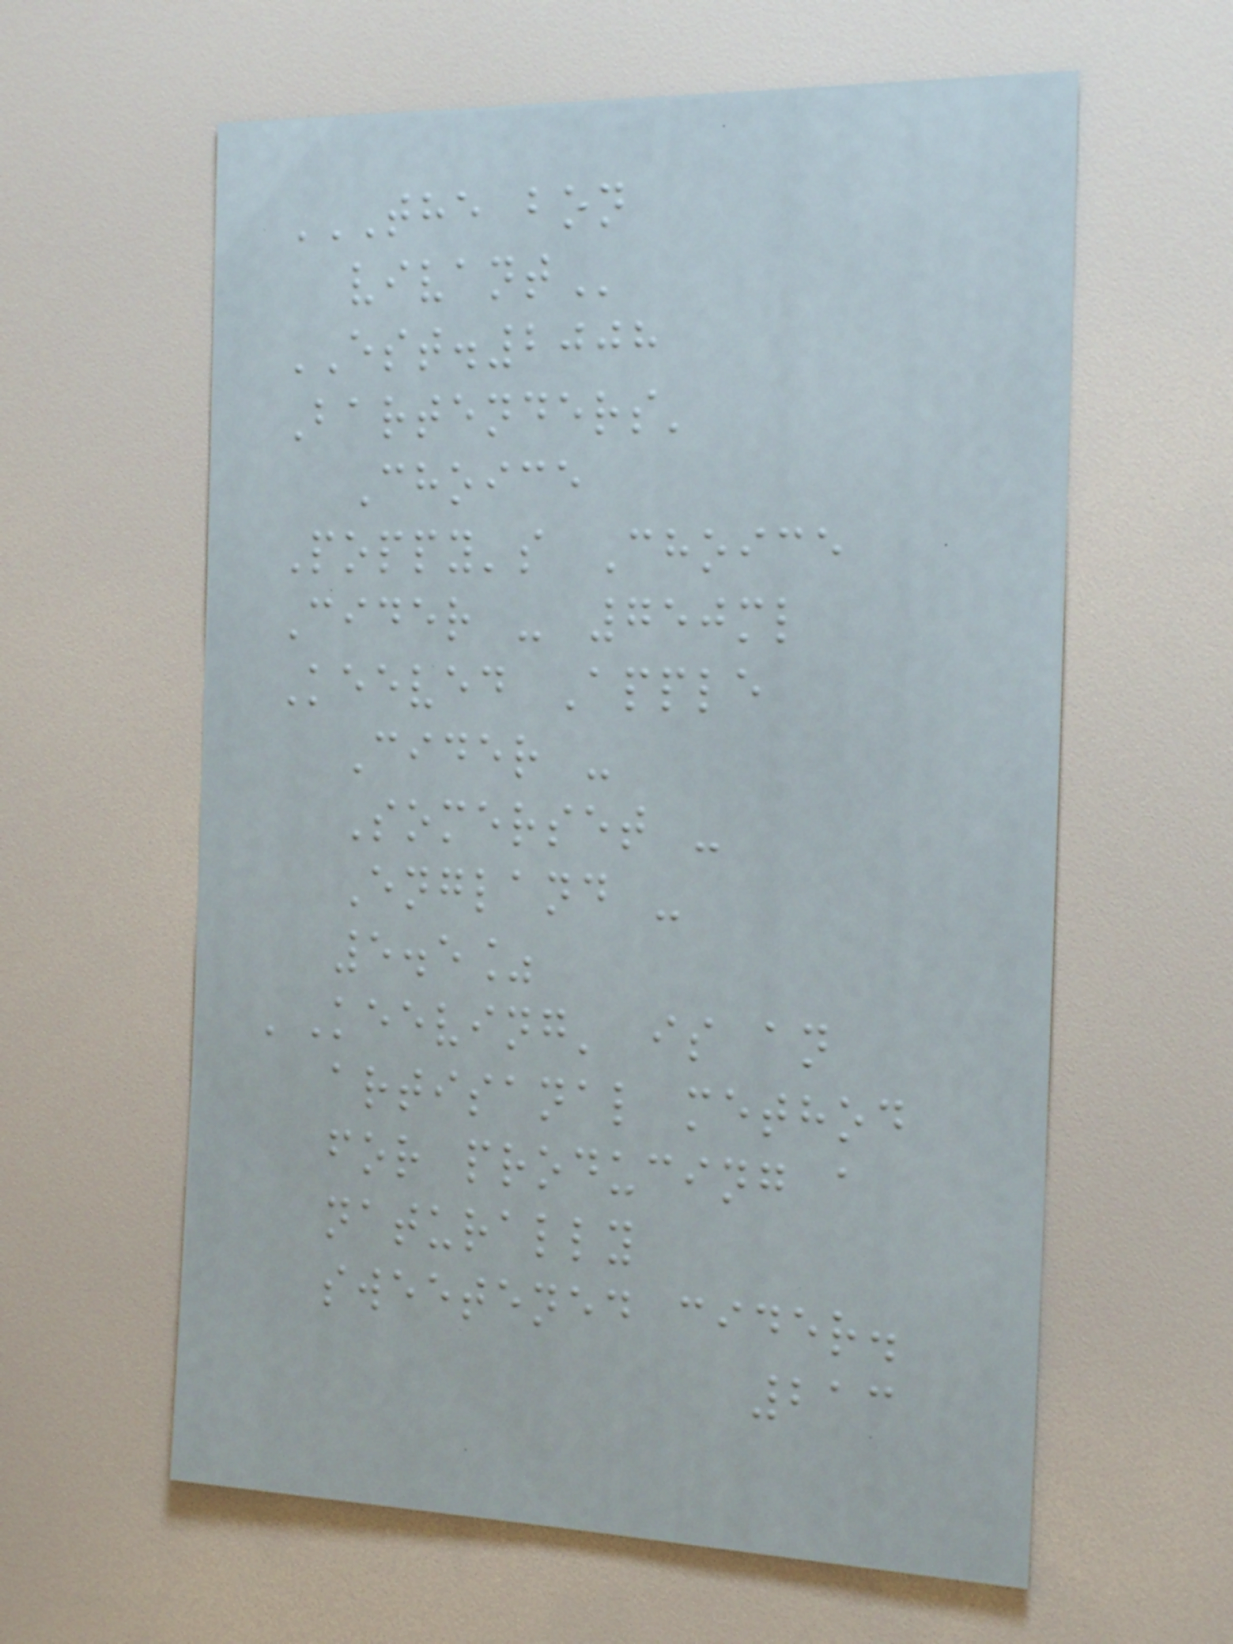THE BON
VIVANT
EST.2008
Bartenders'
Choice
Poppy's Choice
Cider - 750ml
Keeved Apple
Cider -
Somerset -
England -
5.5%
'Keeving' is an
artisanal method
for producing a
naturally
sweetened cider.
213
